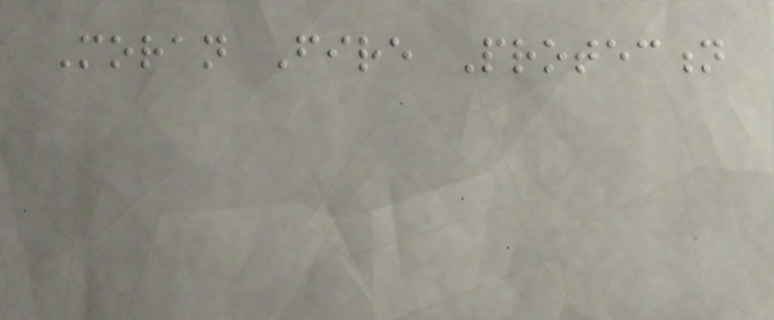Moran Fire Protection
